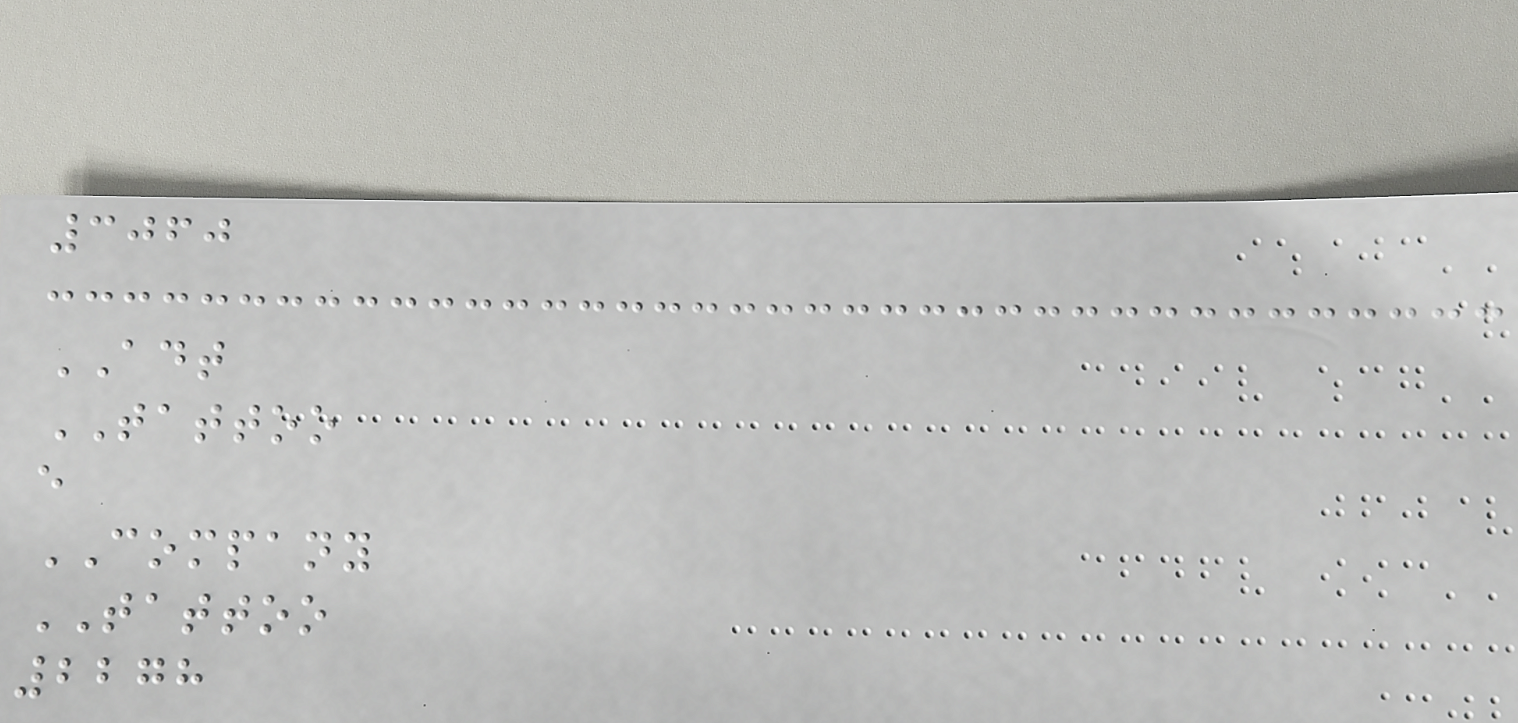3060
ADT
TATTOO
e
COMPANY
TATTOO
2278
